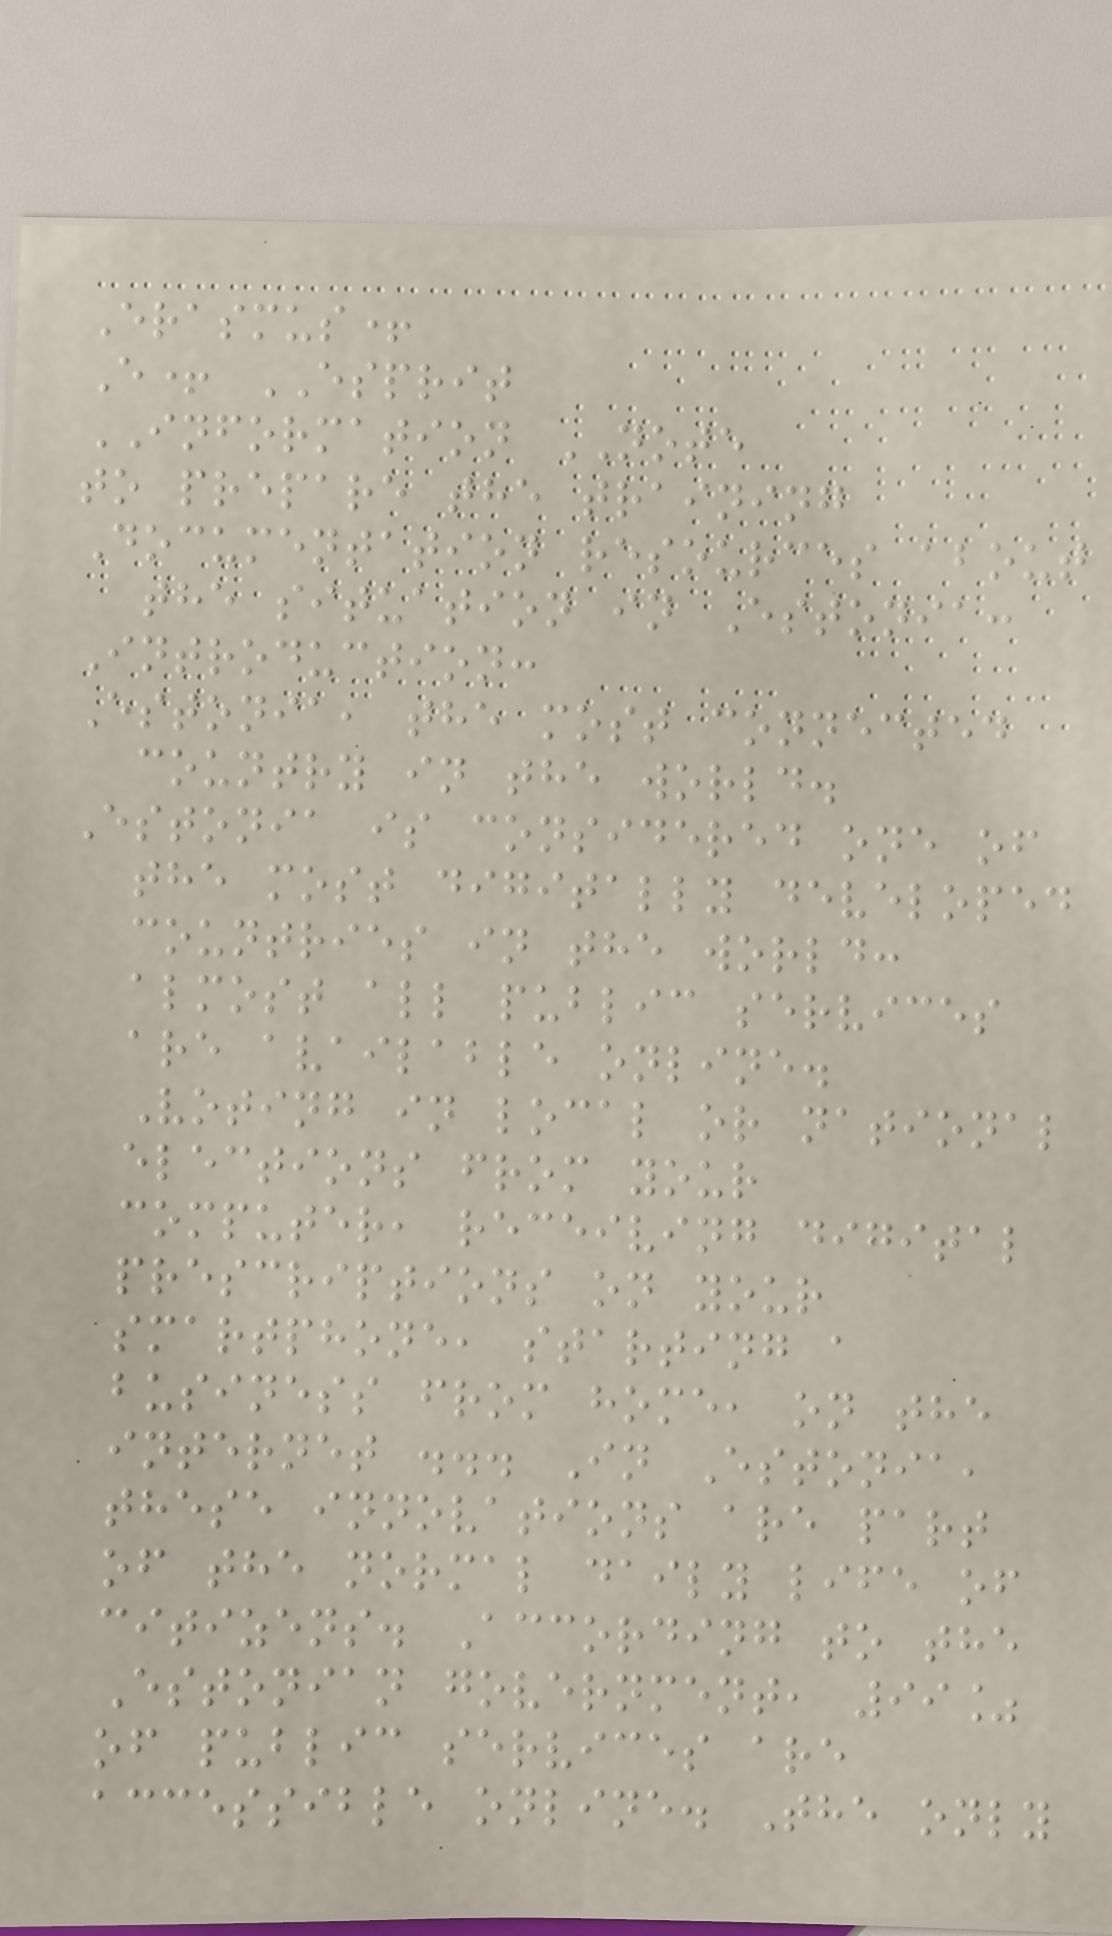Erasmus+
E+ ESPRIT
INFORMATION NOTE
to prepare the training
Documentation resources about
the situation in Estonia:
Introduction:
Estonia, the most connected
country in the world.
Estonia is considered one of
the most digitally developed
countries in the world:
almost all public services
are available online.
Voting in local or national
elections from your
computer, receiving digital
prescriptions on your
smartphone, starting a
business from home, on the
internet ... In Estonia,
these innovations are part
of the normal daily life of
citizens. According to the
Estonian government, 99%
of public services are
accessible online. The only
